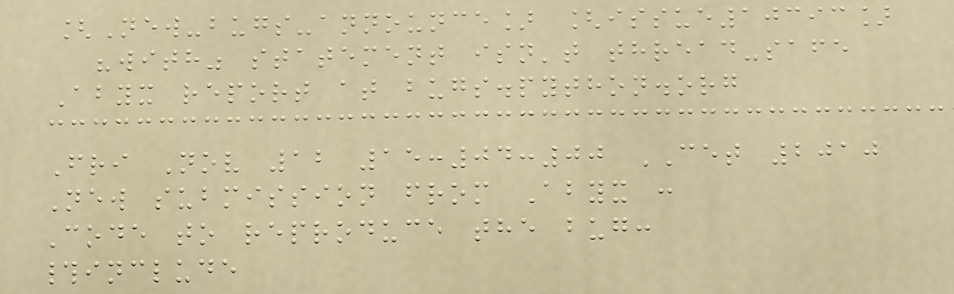[New-bugs-announce] [issue10393]
"with" statement isn't thread-safe
Abyx report at bugs.python.org
Fri Nov 12 15:04:00 CET 2010
New submission from Abyx :
Code to reproduce the bug:
#include
